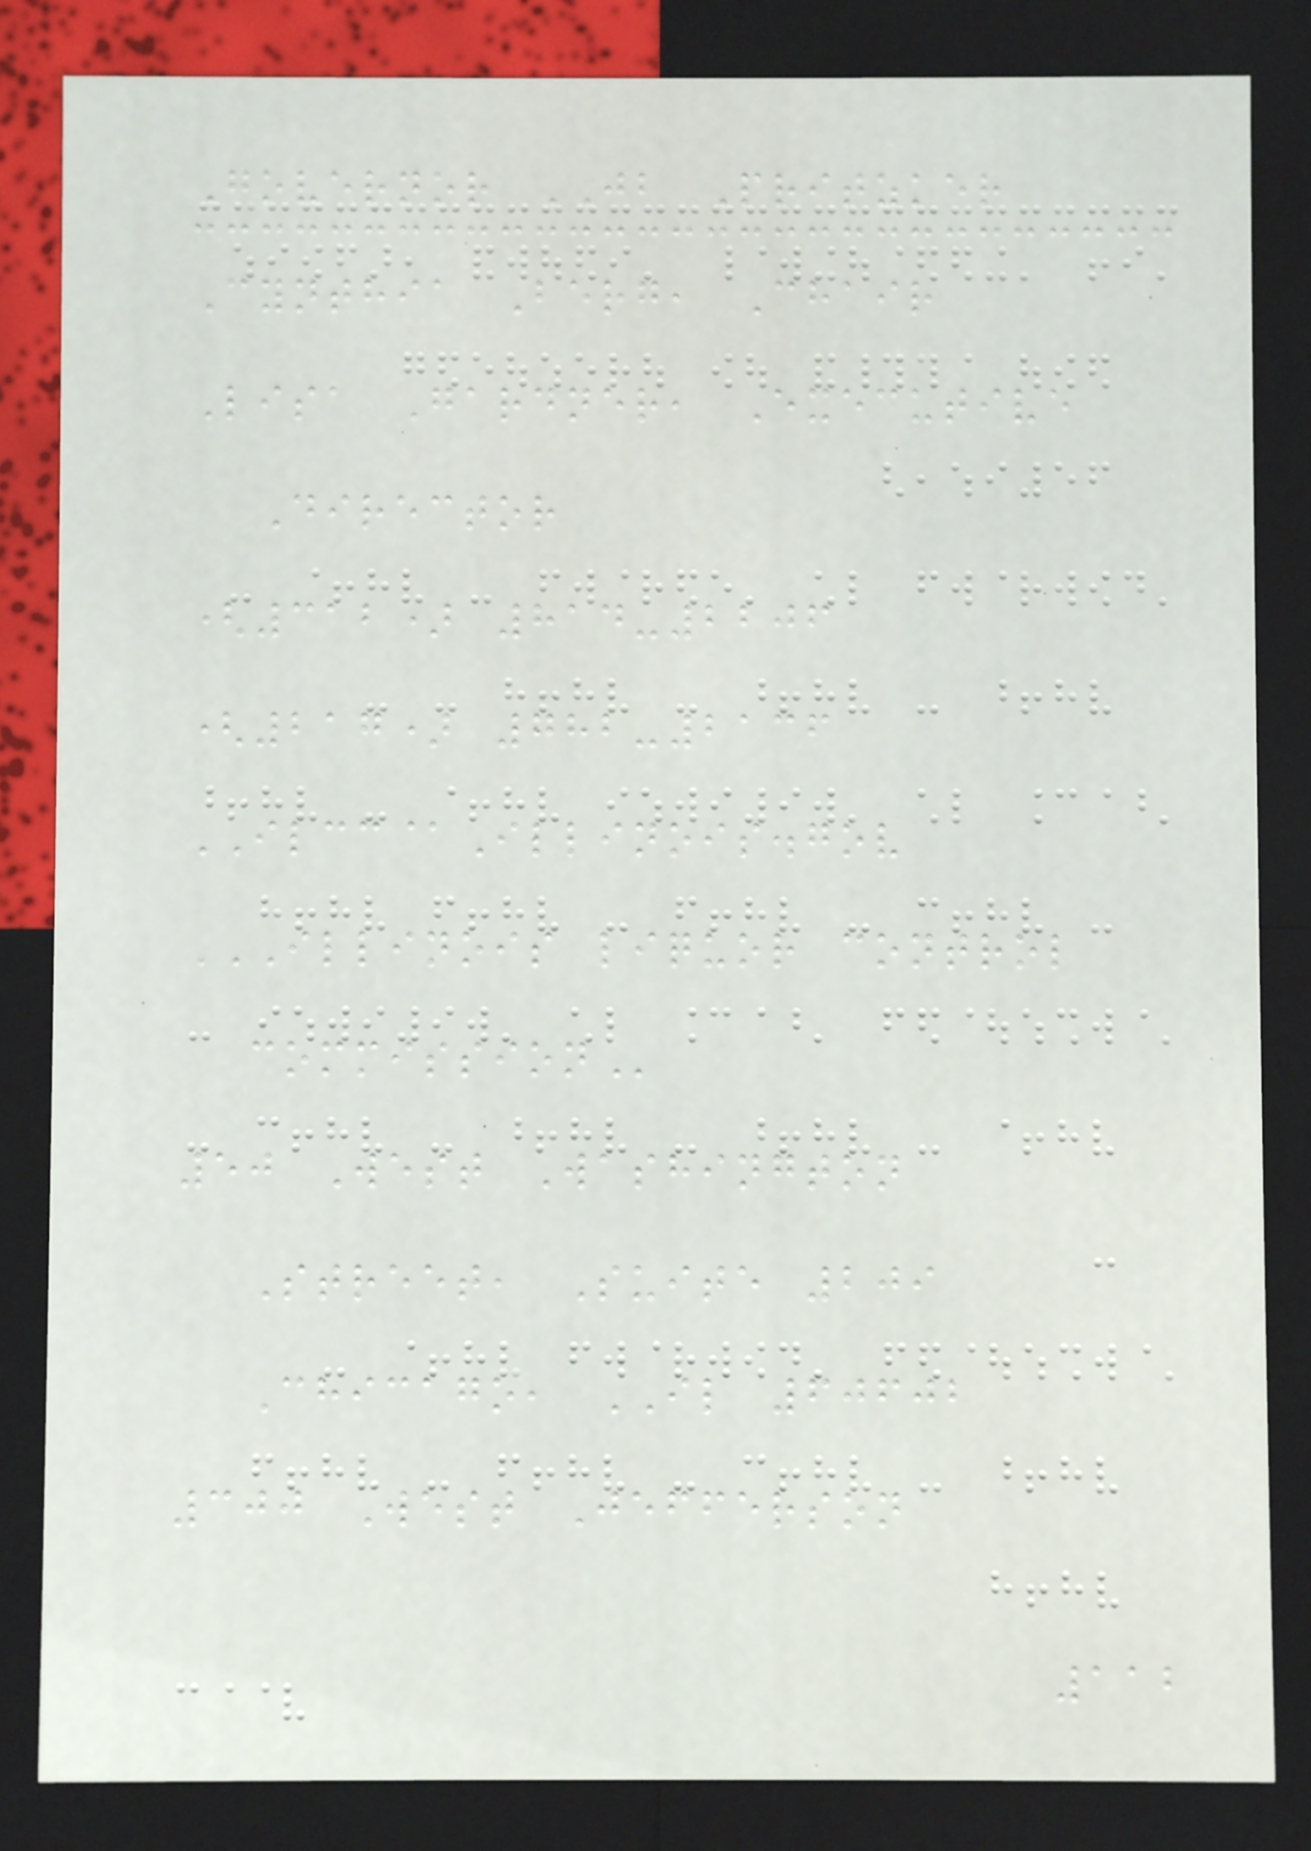Governor JB Pritzker
Cynthia Berg, Chair
Lisa Gardner, Executive
Director
(312) 814-2206
(217) 782-2136
ILCC@Illinois.gov
ILLINOIS LIQUOR CONTROL
COMMISSION
50 West Washington
Street, Suite 209
Chicago, IL 60602
300 West Jefferson
112
